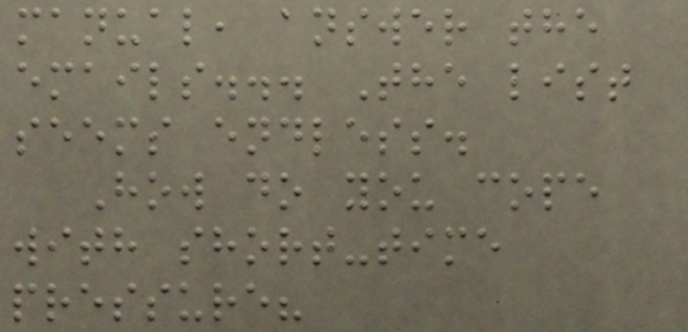manual, answer the
emails... The list
seems endless.
How do you cope
with short-time
pressure?
